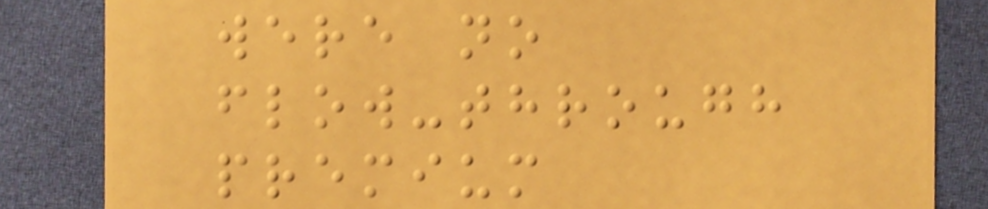were no
flow-through
premium
